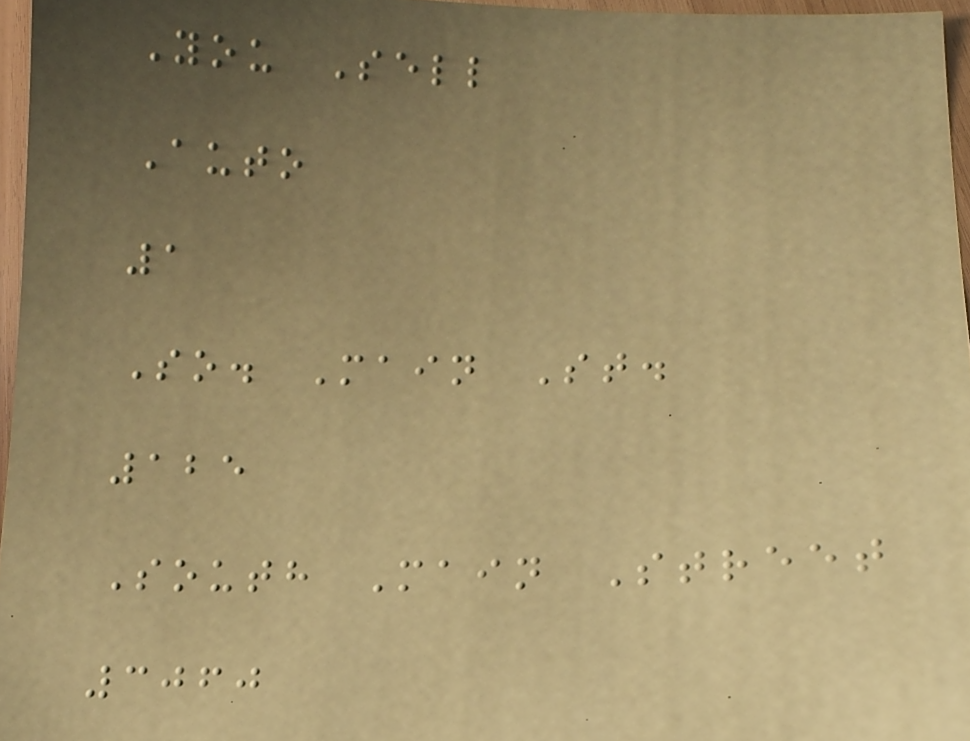You Sell
Auto
1
So. Main St.
125
South Main Street
3060
